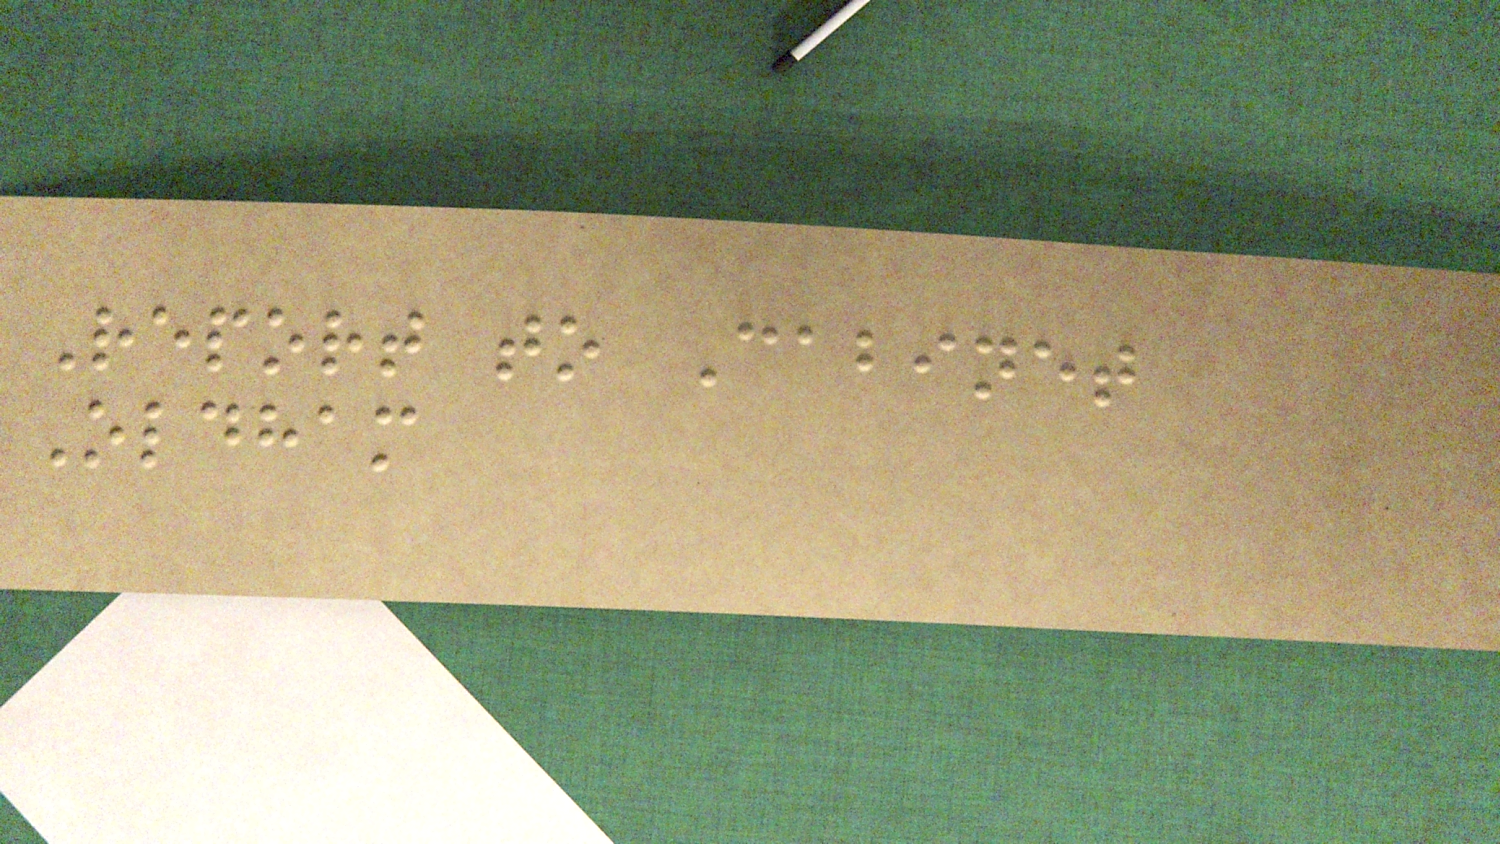Report to Cabinet
Oldham
